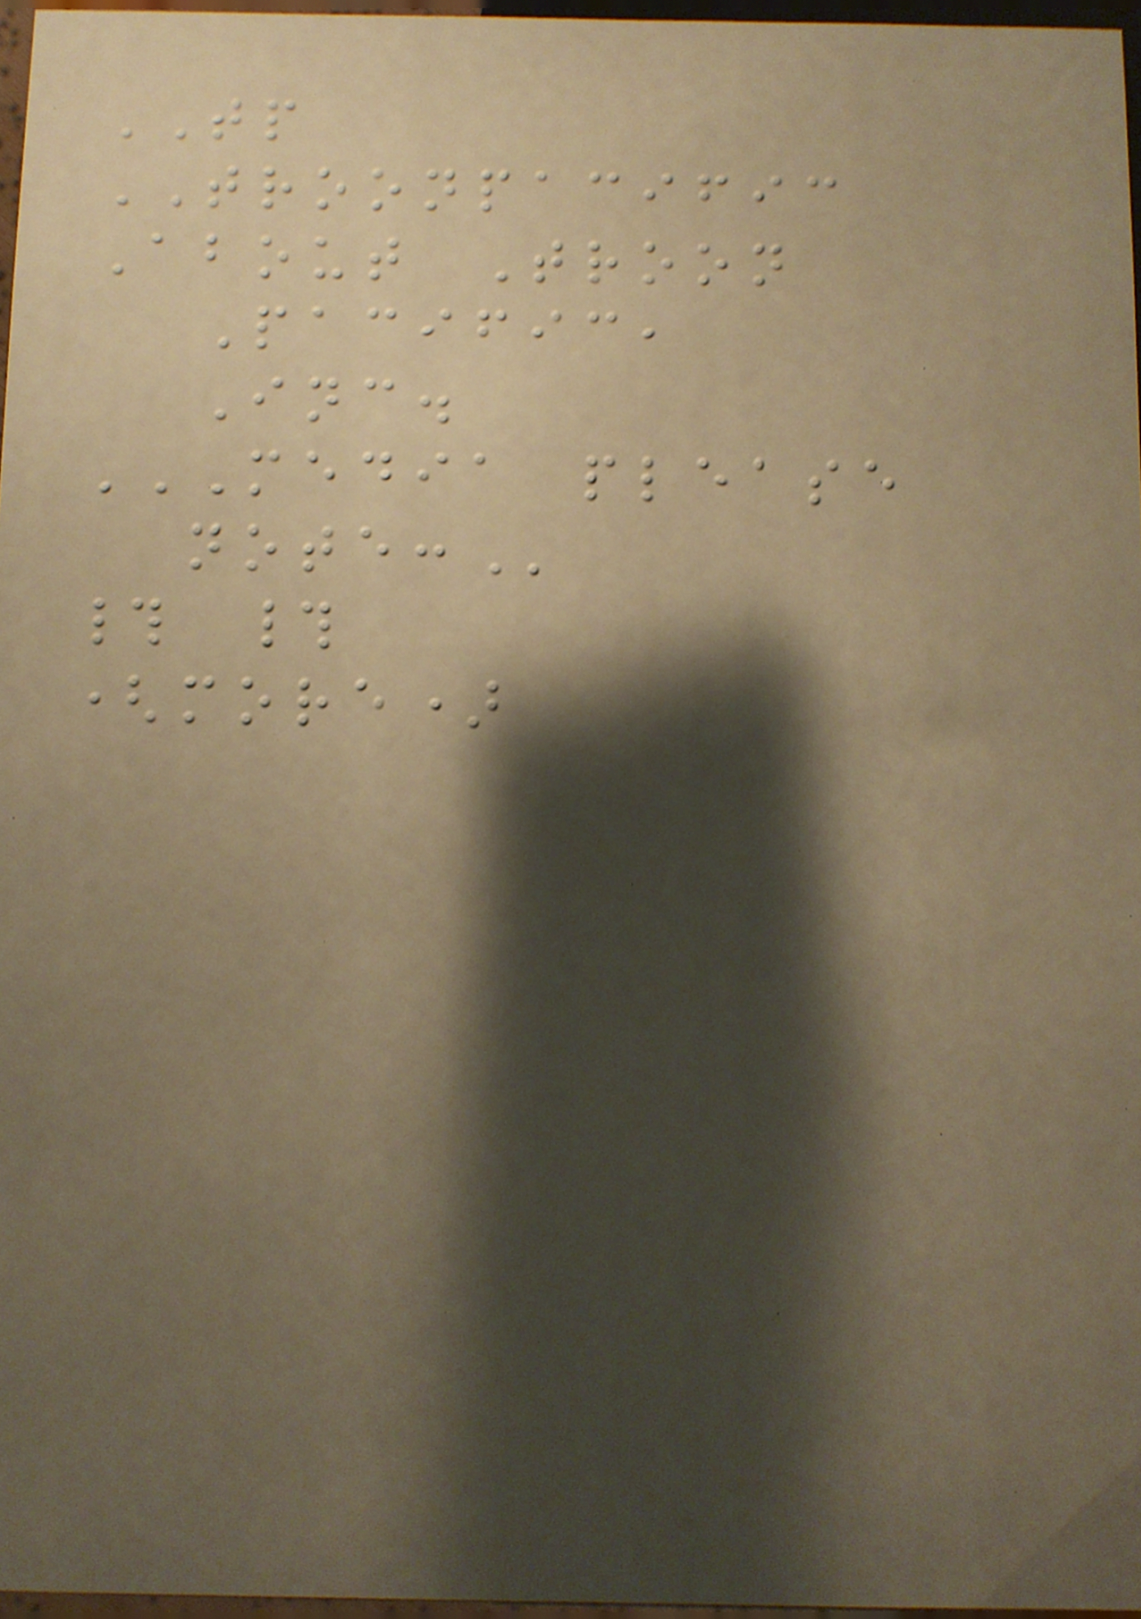TP
TROONPACIFIC
About Troon
Pacific,
Inc.
MEDIA PLEASE
NOTE:
# #
(more)
